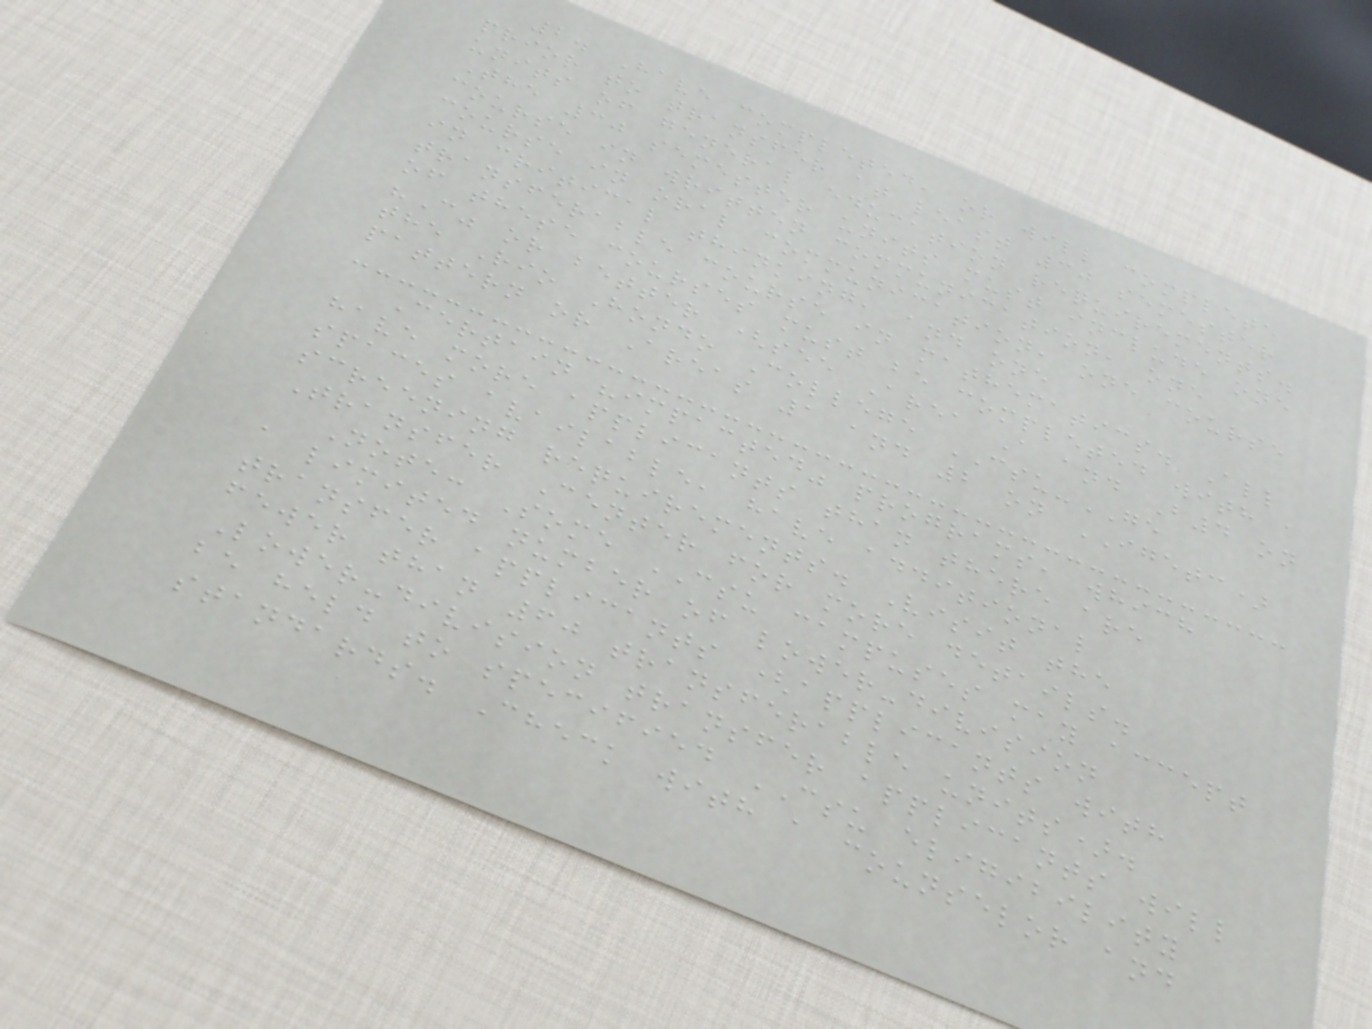2. Have completed, or will complete
prior to transfer at least 30 semester
units of general education requirements.
The 30 semester units must include one
course in written communication, one
course in oral communication, one course
in critical thinking, and one
transferable course in mathematics. All
of these courses must be completed with a
"C" or better (see Area A and B4 on
the Rio Hondo College CSU-GE
pattern or Areas 1 and 2 on IGETC)
Certain "impacted" programs, which
have more applicants than there are
spaces available, have additional
screening requirements. Visit the
Transfer Center for more details.
Note: Some CSU campuses may accept
a limited number of lower-division
transfer applicants (applicants with
fewer than 60 transferable units).
Lower-division transfer applicants will
be held to specified CSU eligibility
standards. Check with a counselor and
